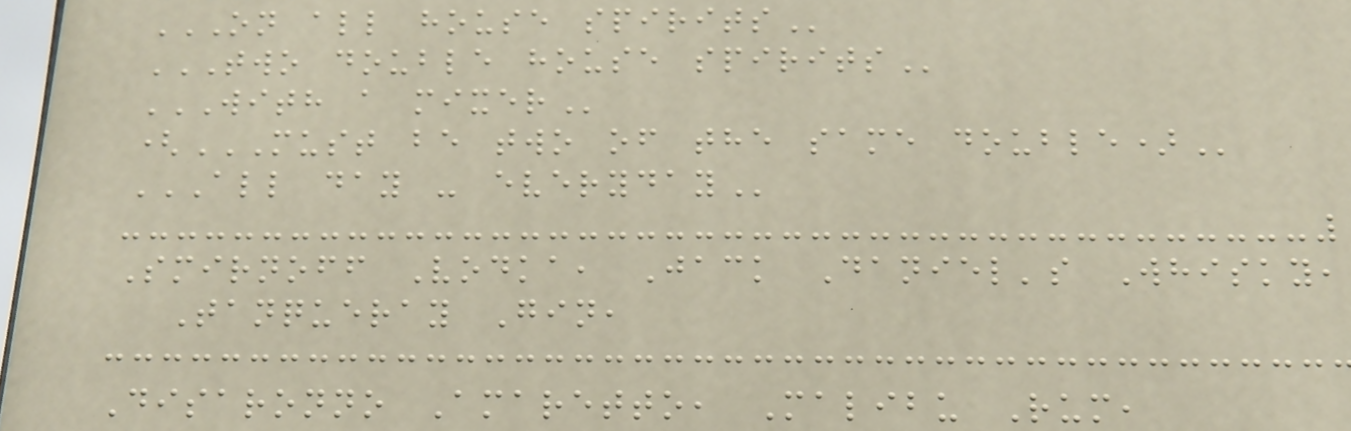ON ALL HOUSE SPIRITS
TWO DOUBLE HOUSE SPIRITS
WITH A MIXER
(MUST BE TWO OF THE SAME DOUBLE)
ALL DAY - EVERYDAY
Smirnoff Vodka, Jack Daniel's Whisky,
Tanqueray Gin,
Disaronno Amaretto, Malibu Rum,
